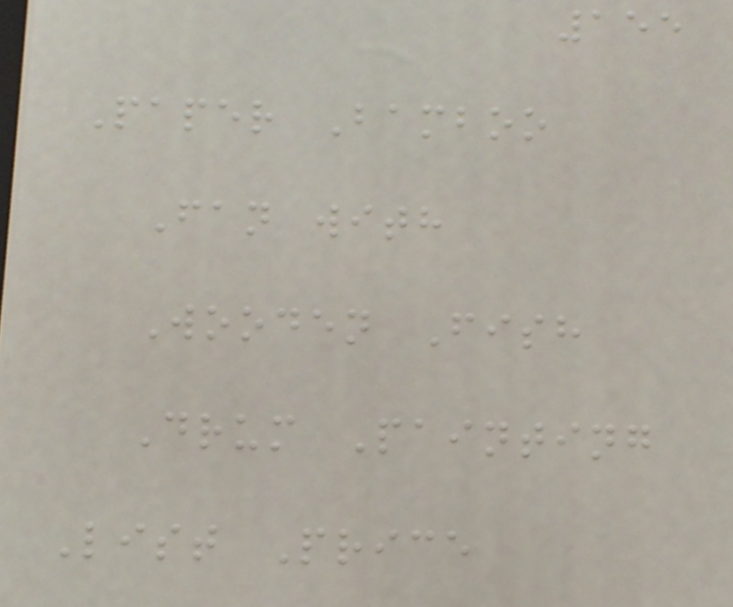155
Paper Bamboo
Fan with
Wooden Fish
Drum Painting
List Price
